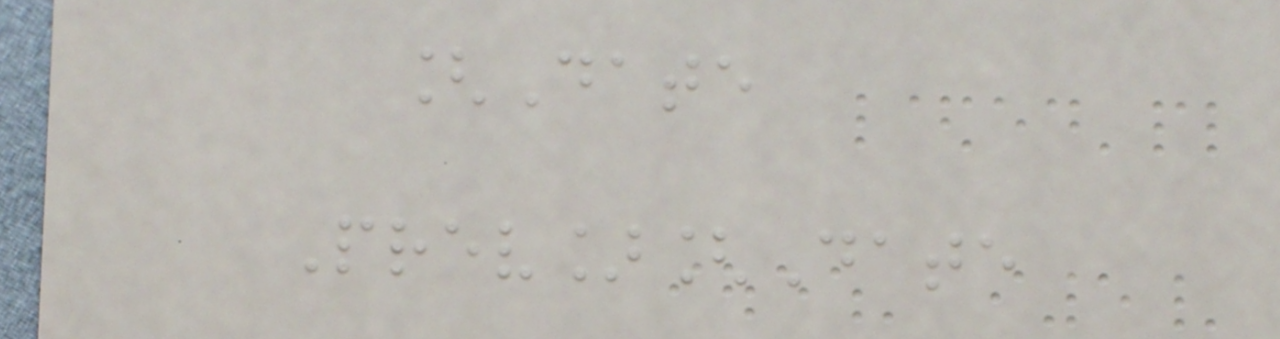[Date
Prev][Date
